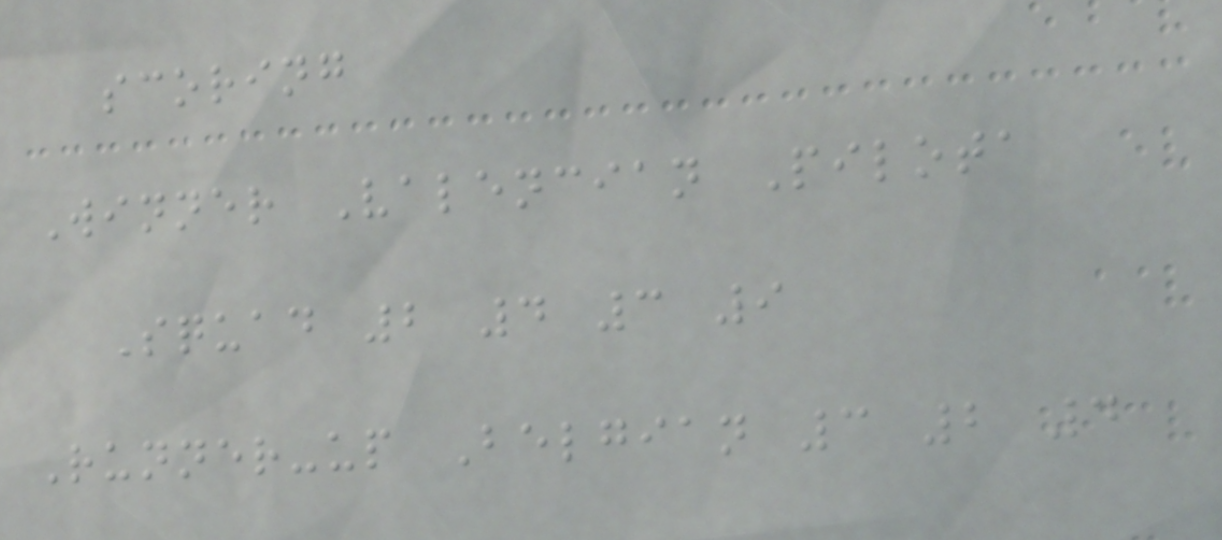scoring
Winner Valencian Pilota
Squad 2 4 3 9
Runner-up Belgian 3 2 4
